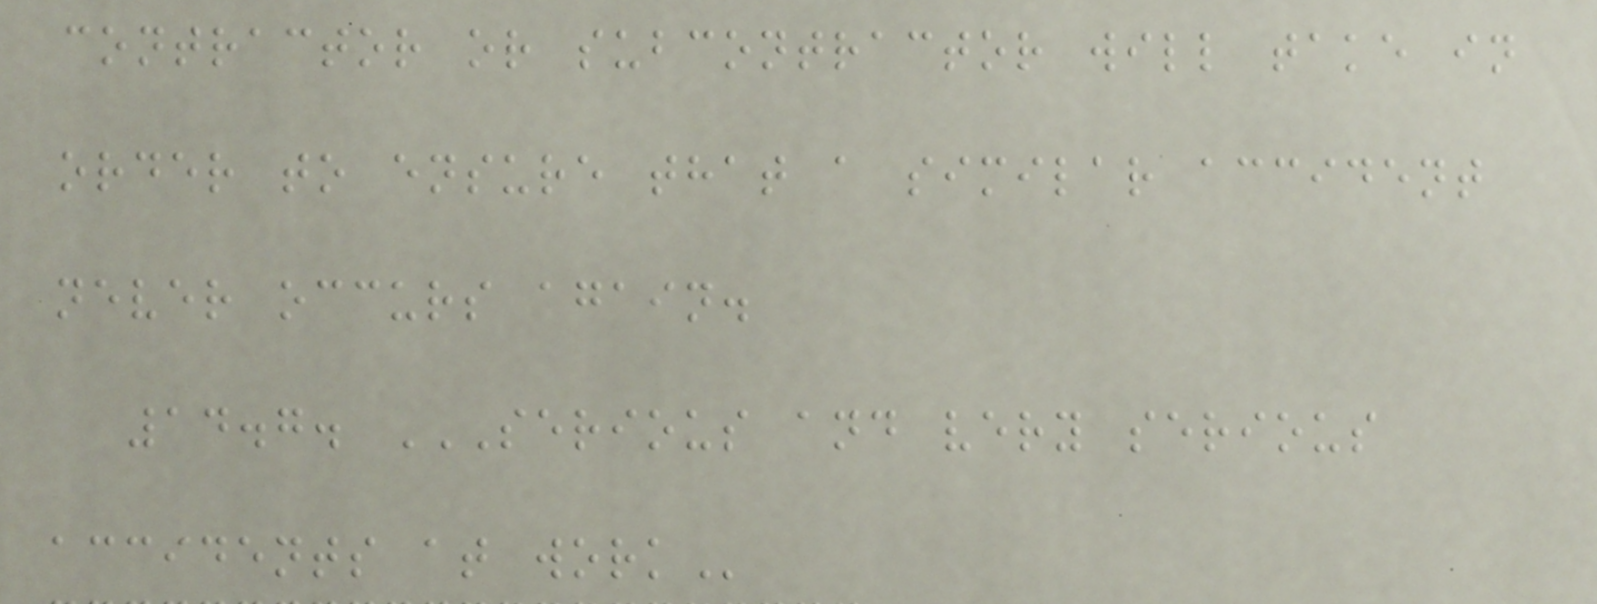contractor or subcontractor will take in
order to ensure that a similar accident
never occurs again.
14.7. SERIOUS AND VERY SERIOUS
ACCIDENTS AT WORK
